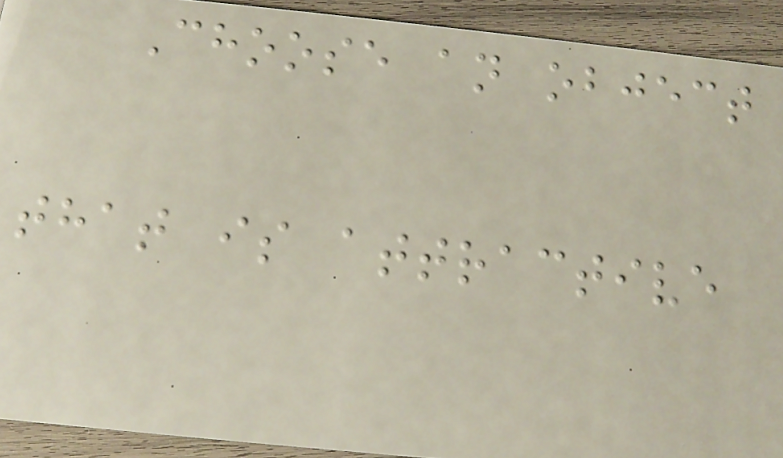Choose an object
that is attractive
